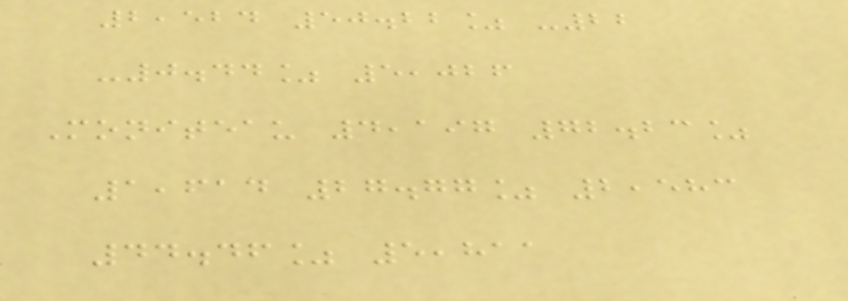2,524 50.22% -22
-0.44% 5,026
Moniteau 4,197 72.23%
1,614 27.77% 2,583
44.46% 5,811
